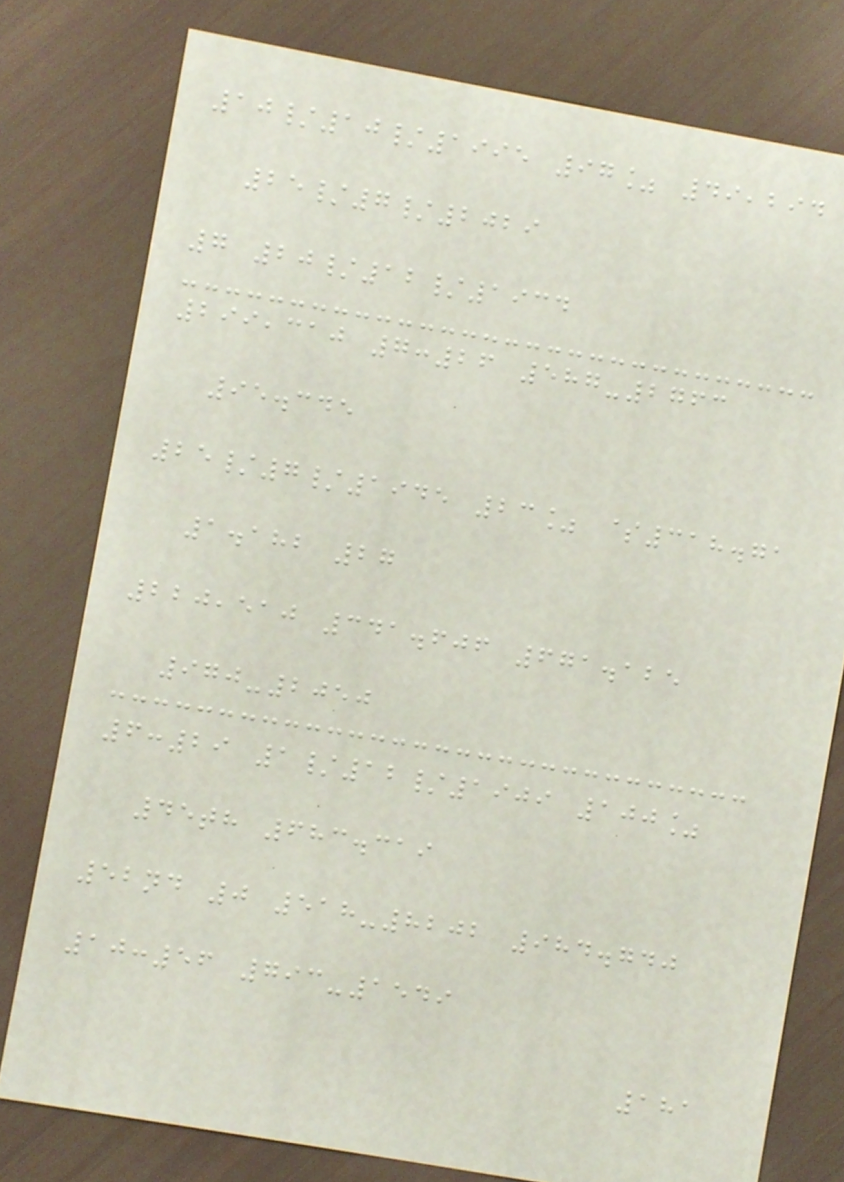10/10/1995 97% 49,294
25/7/2029
7 20/12/1934
299,310 7:26 587-2763
95.345
25/7/1945 23% $318.71
1.182 27
220,510 341.606 671.125
970-2050
6:29 1/12/1909 100%
45th 683.319
52nd 0 518-8202 984.740
10:56 793-1549
181
